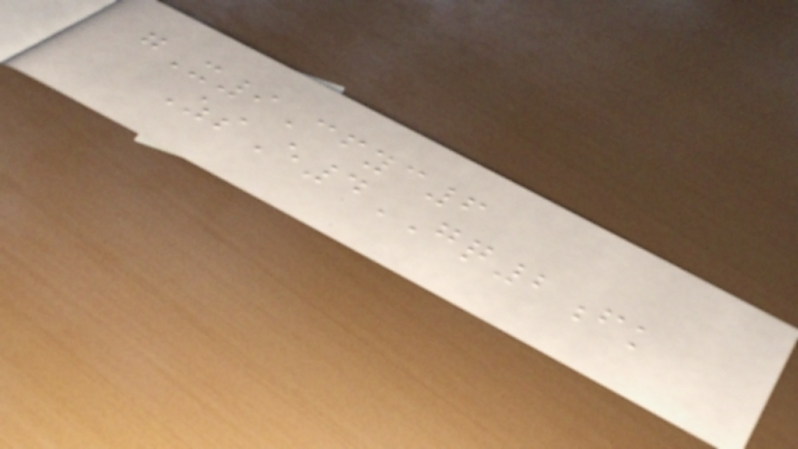gX9Cfyc6
ZsE4GQ2fk
